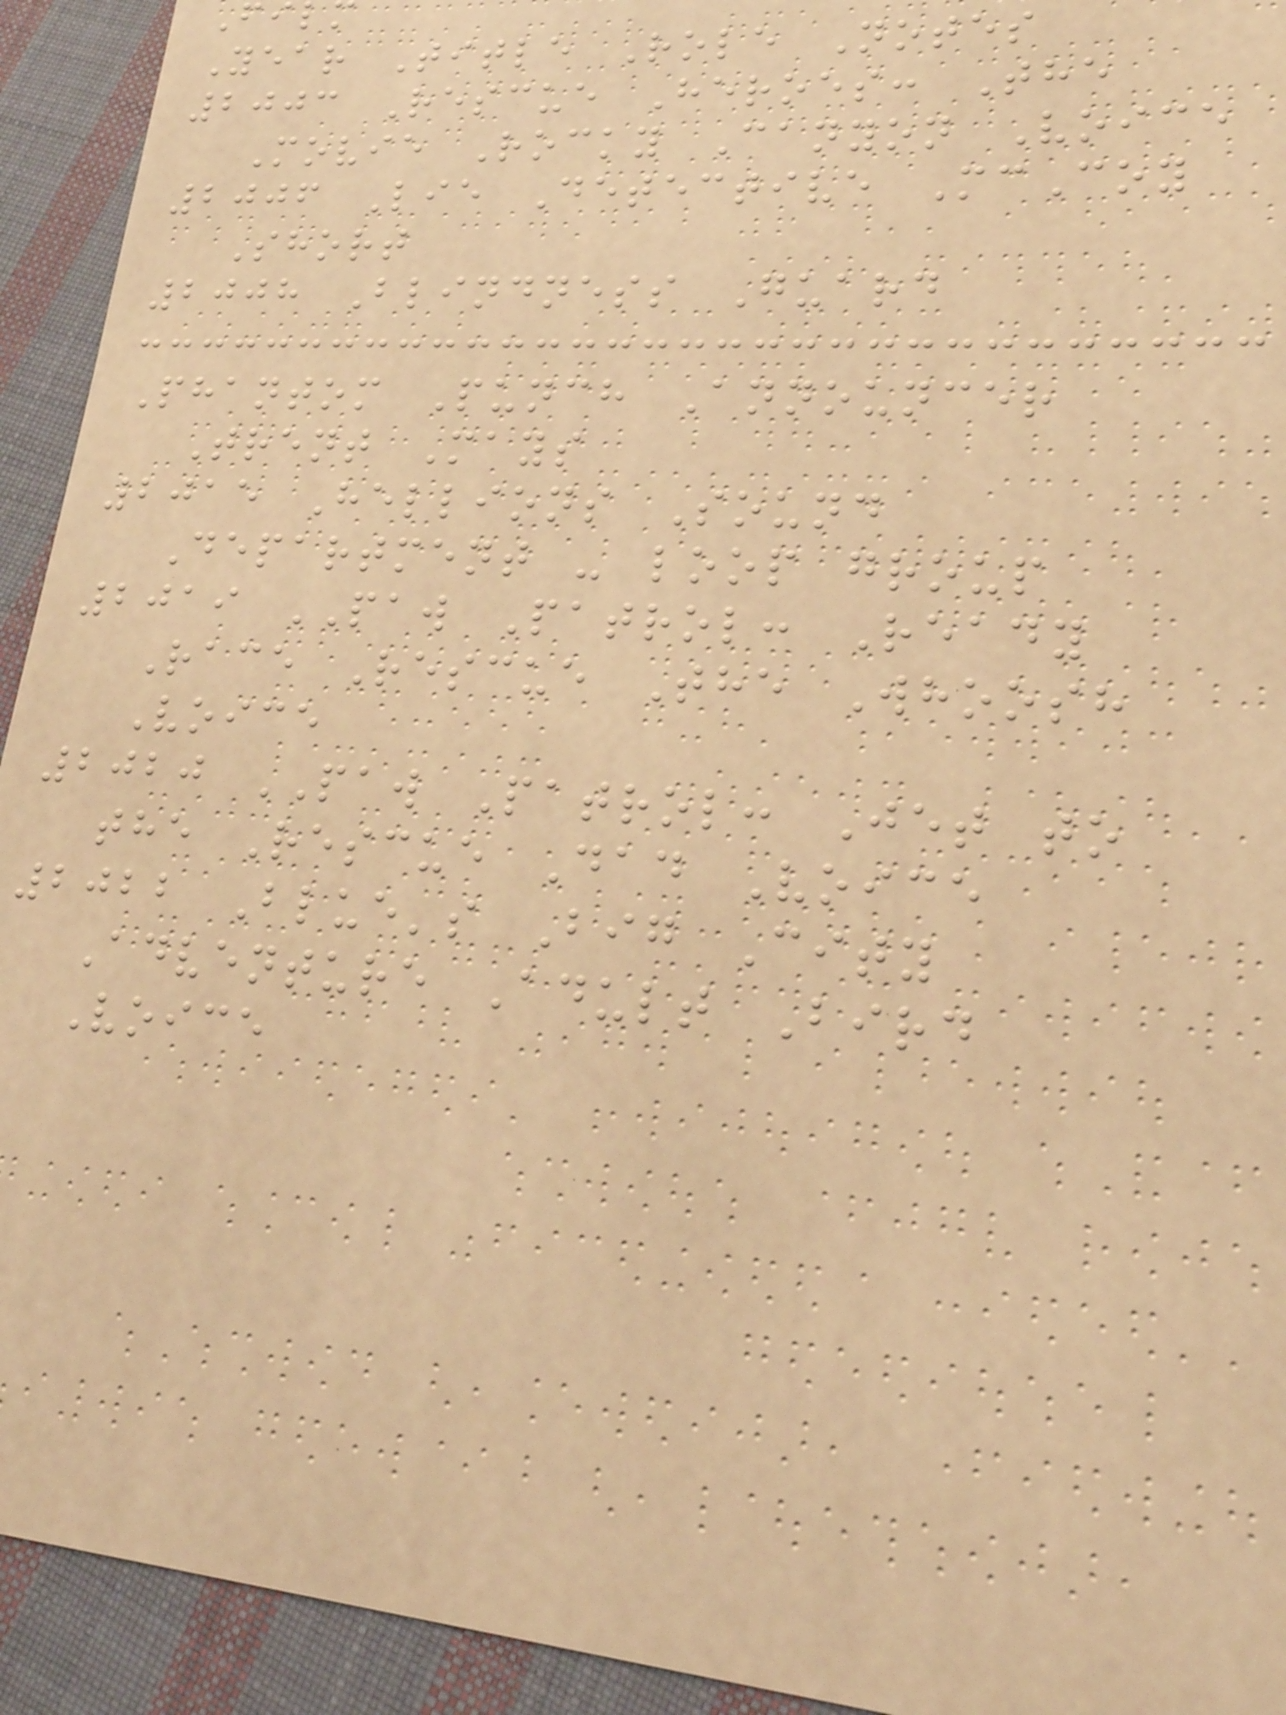Year Title Role Notes
2003 Rescue Heroes: The
Movie Rocky Canyon Voice
2006 Lie Detective McCoy
Short
2008 Blindness Guard
Phantom Punch Announcer
Trent Mays
2015 Hellions Sound
Department - loop group
2019 PAW Patrol: Ready
Race Rescue The Whoosh
Voice
2020 PAW Patrol: Jet to
the Rescue Dad Voice
2022 Blue's Big City
Adventure Adult Bird
Voice
